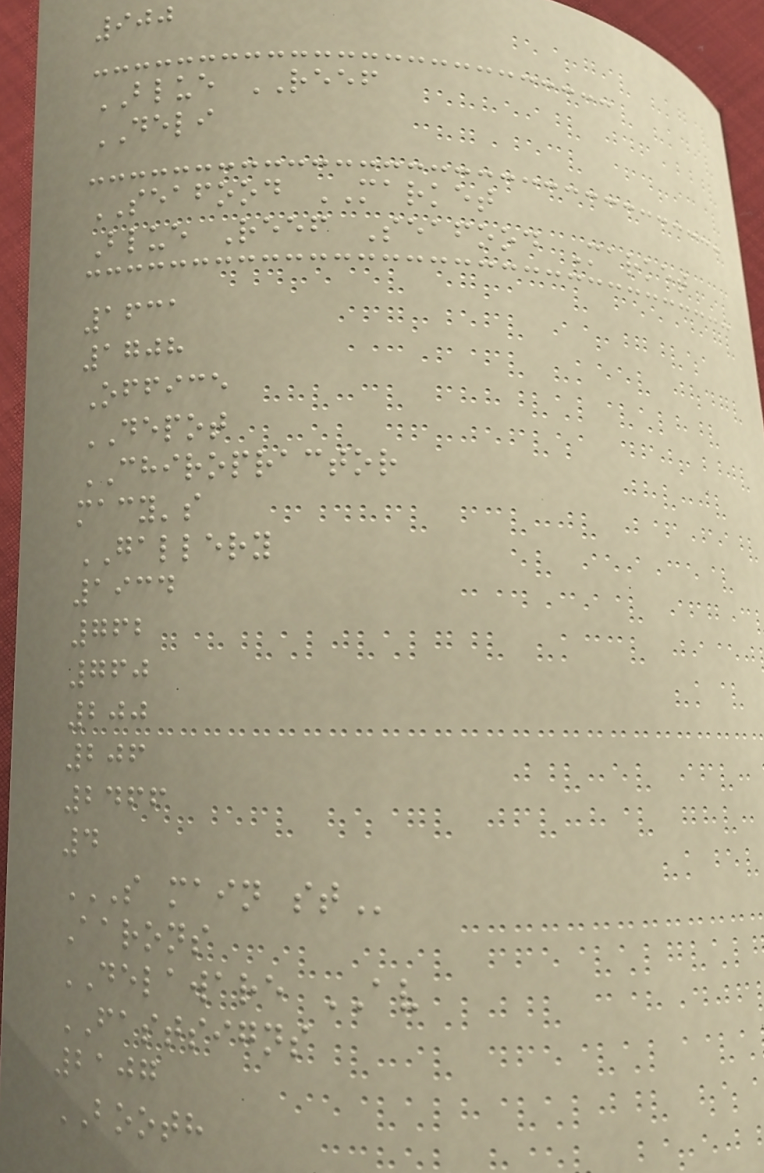900
BLUE REEF
DELI
SEAFOOD MARKET
Blue Reef Seafood Market
1631
1708
Office
DEPOT
CHIROPRACTOR
macy's
GALLERY
1934
762
760
200
206
2466
4
S MAIN ST
Aarons
DELAWARE AV
FASTSIGNS
2107
BOOTH
